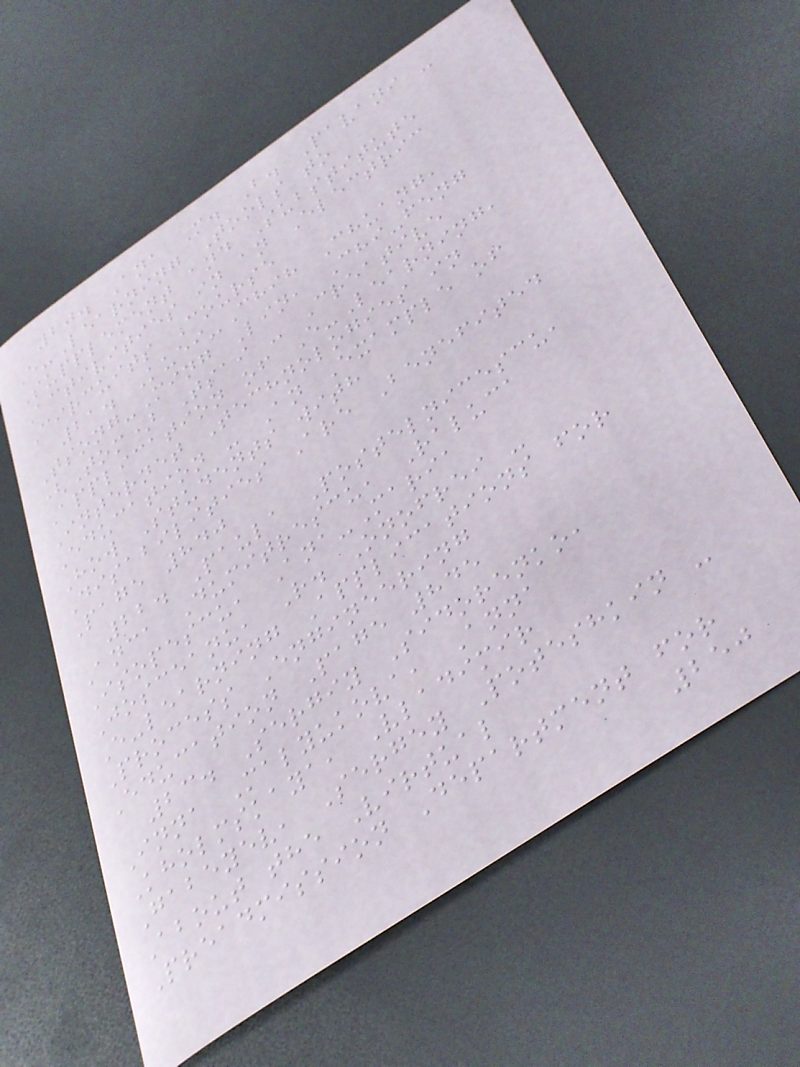20. Ana M. B. Pavani -
E-Learning Tools to
Supplement and Substitute
Activities in an Electric
Circuits Course
21. Kuei-Chih Chuang,
Tsong-Ming Lin, Chi-feng
(Tom) Tsai - Creative
Application of E-Learning,
Internet Technologies in
Education - An Example of
How Students with
Disabilities Are Benefited
Page 840
22. Paula Postelnicescu,
Anca Dumitrescu, Raluca
Isopescu, Ana-Maria
Josceanu, R. Onofrei -
E-learning Applications for
Process Engineering
Education Page 845
23. Sergiy Sidorenko,
Inna Malyukova, Anna
Kholmskaya, Vladimir
Gabeyev, Sergey Poteshkin -
About the Virtual
Preadmission Department for
250
